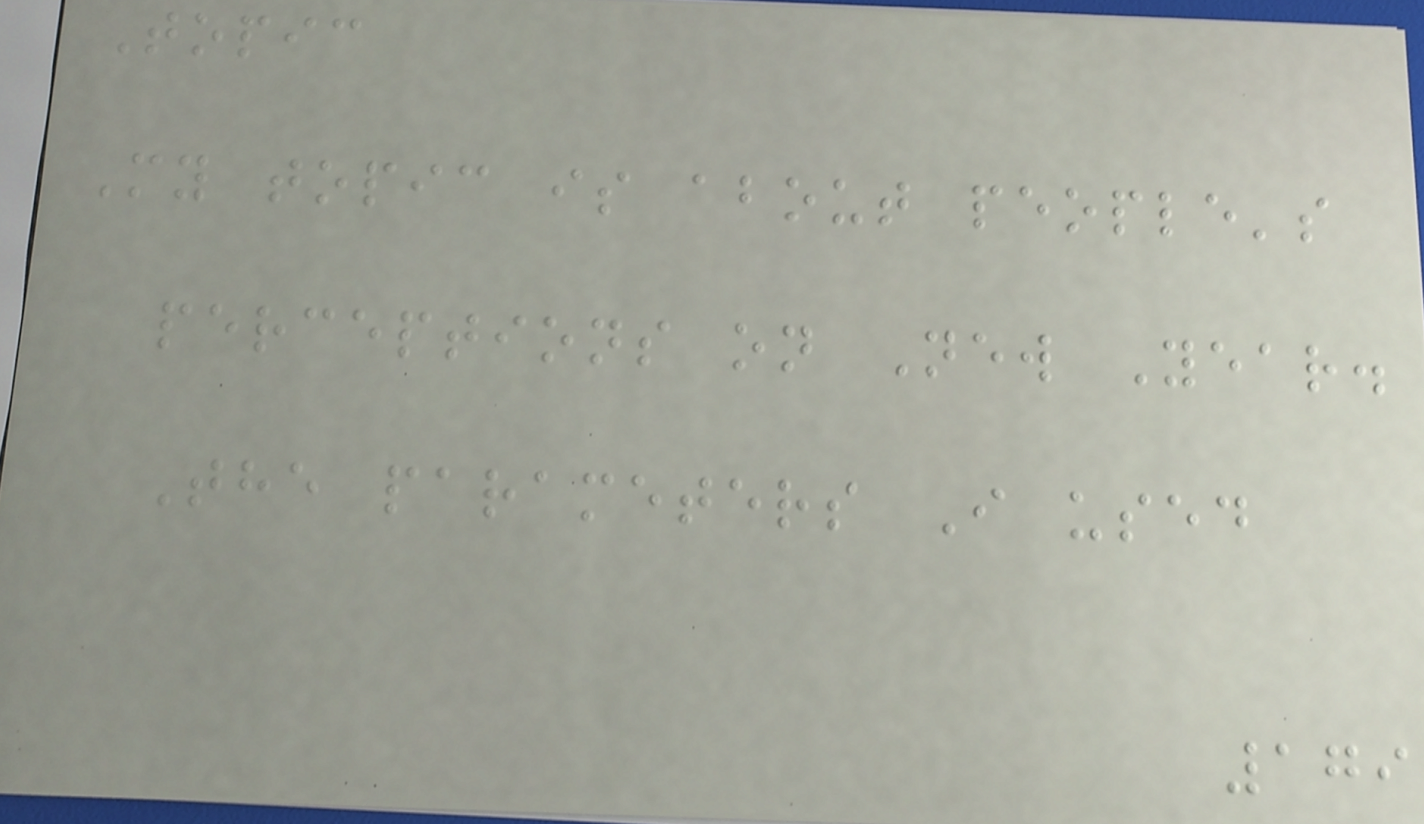Topic
My topic is about people's
perceptions on New Year.
The parameters I used
179
